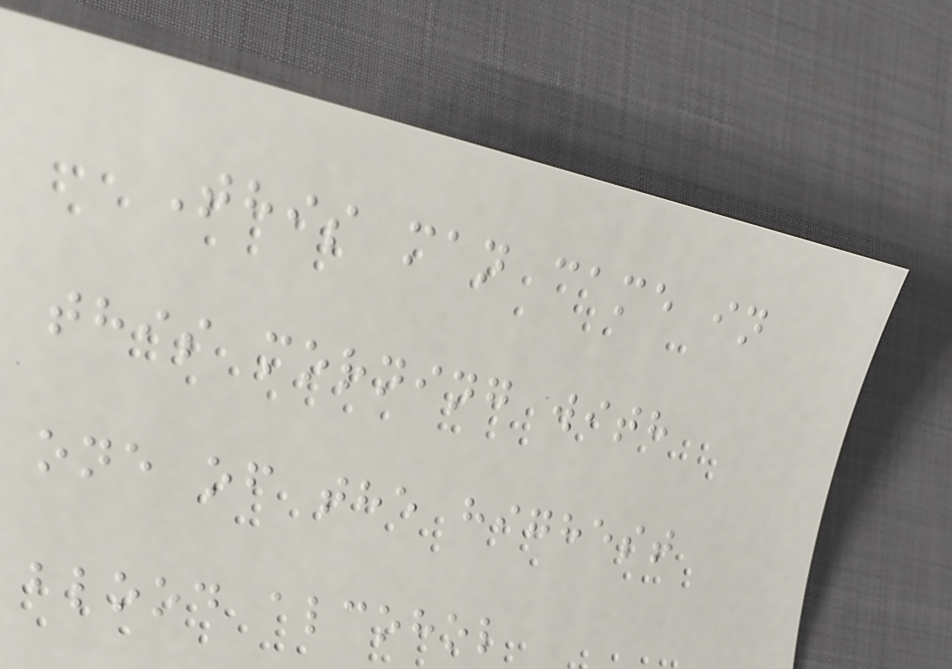This man came in
this morning with
one of the highest
blood alcohol
